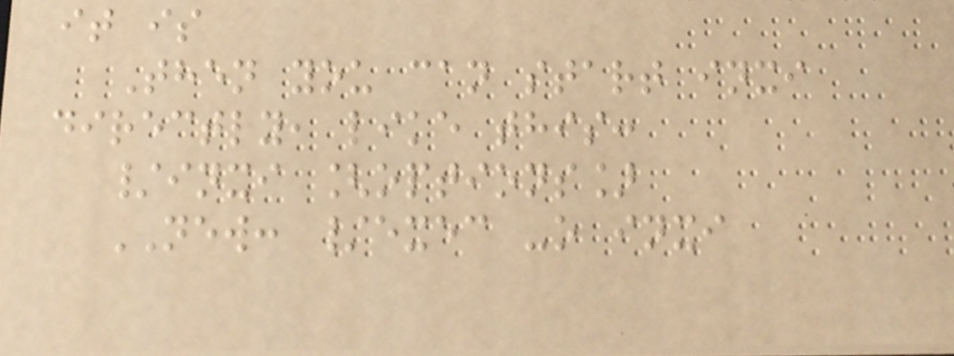it is
Then you can start inxi
directly, like this:
/inxi [options]
NEW: /exec -o inxi
